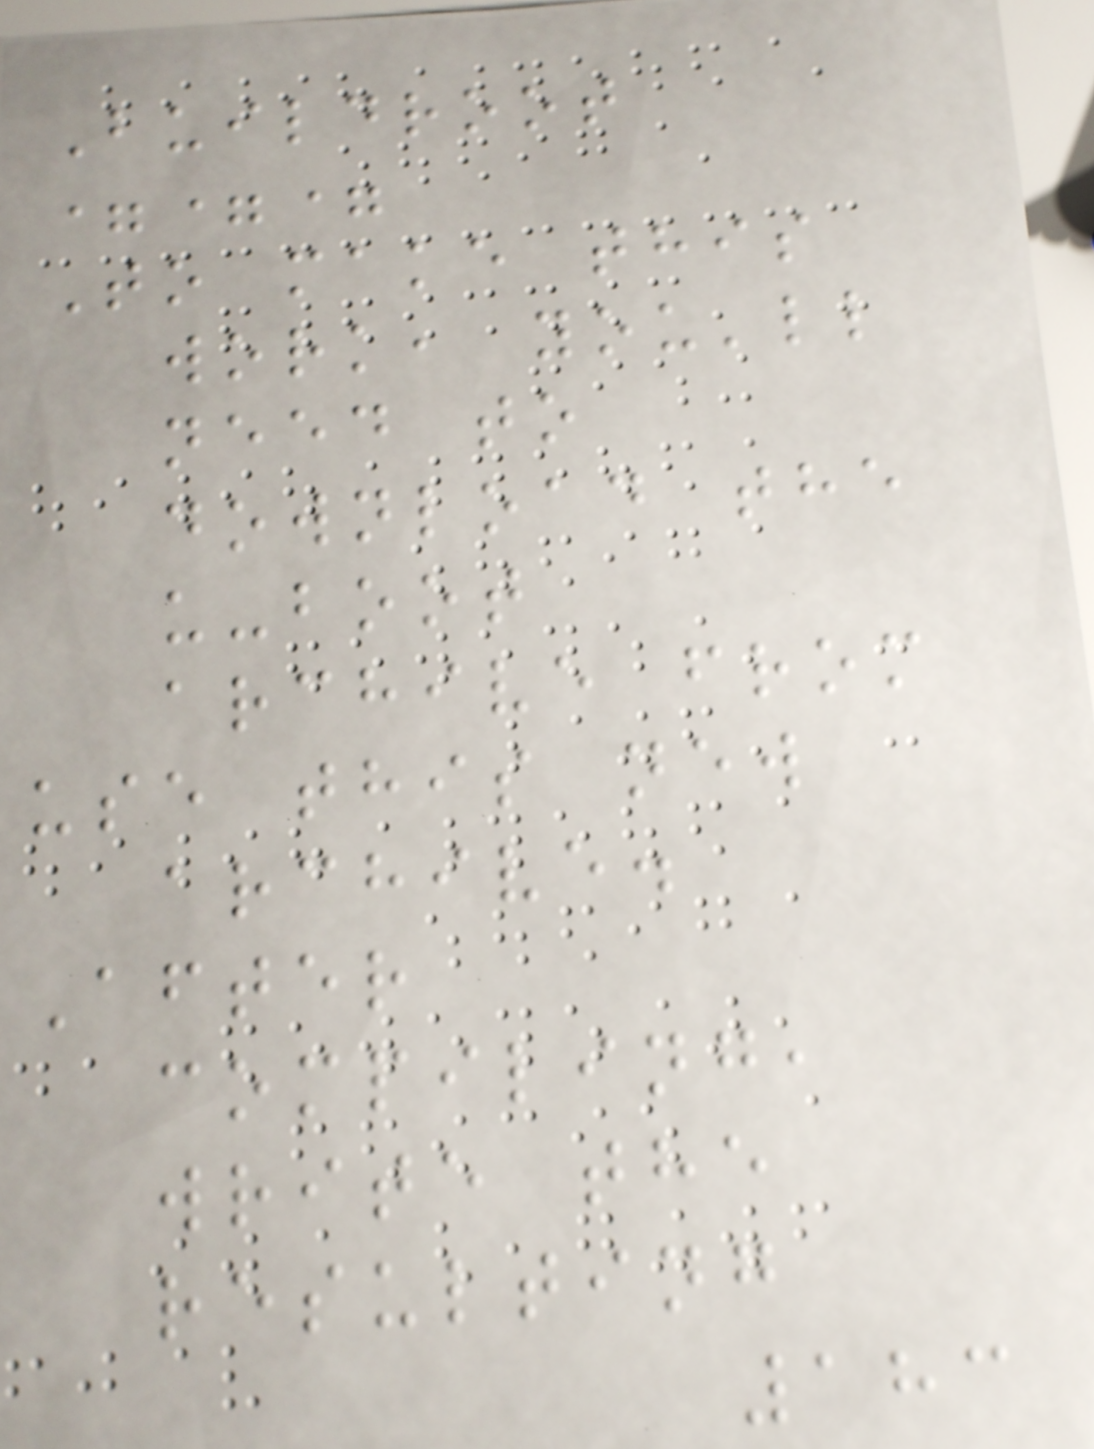Buildroot
===
To make this
work, you'll
need to
download the
u-boot
archive from
use this new
archive.
After
compiling,
write the
resulting
183
